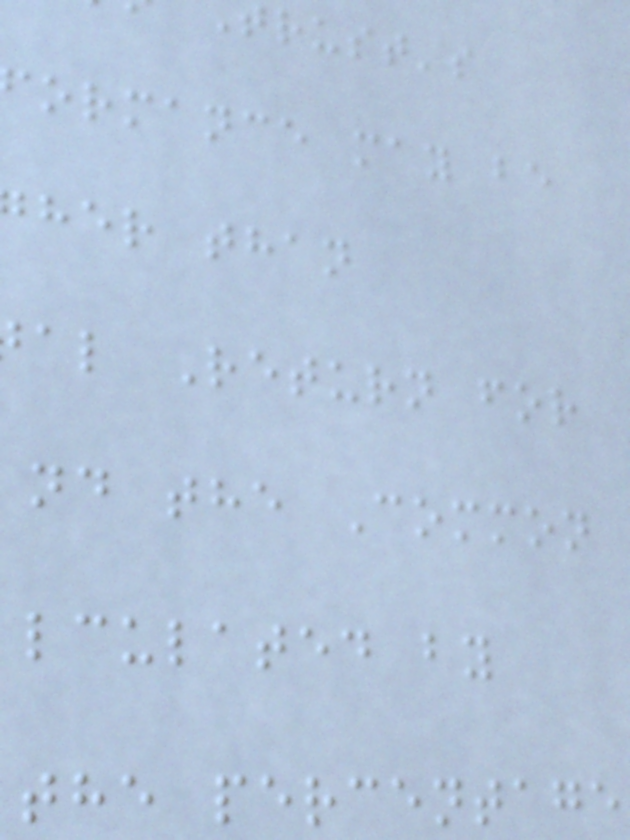trust's
ormance may be
her than
al Return for
nd the Common
lculated by
the percentage
